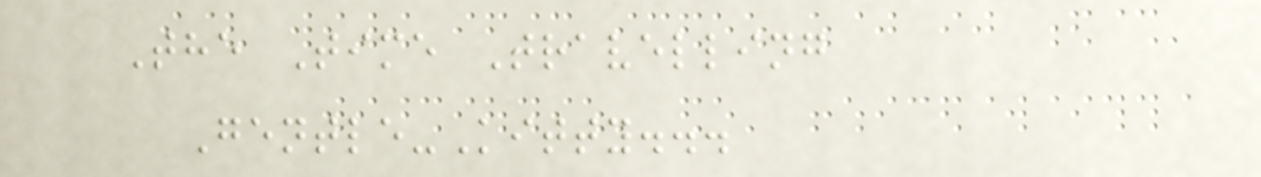The Time Travelling
Gentle-Kitty...
